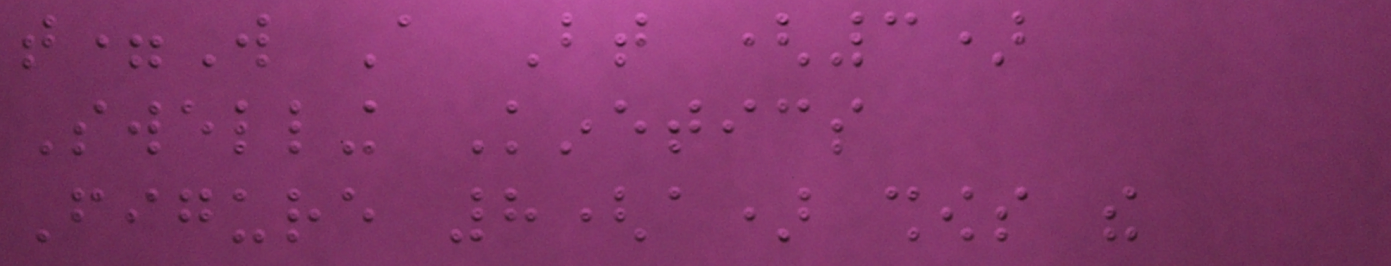t=W A Bt (3)
Swelling Kinetics
Figure 8(a) shows the
